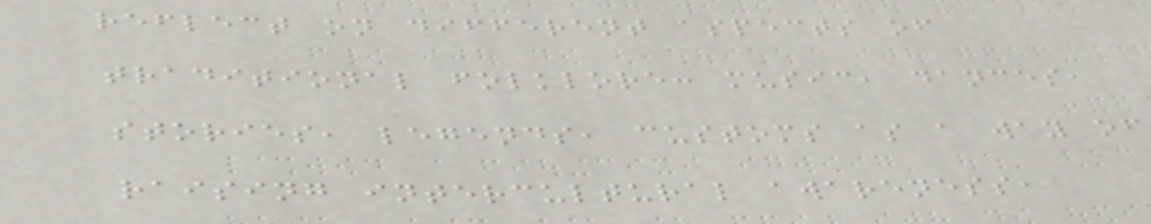reflect on different aspects of
traditional folklore: music, dances,
stories, legends, customs as a way of
raising intercultural awareness,
